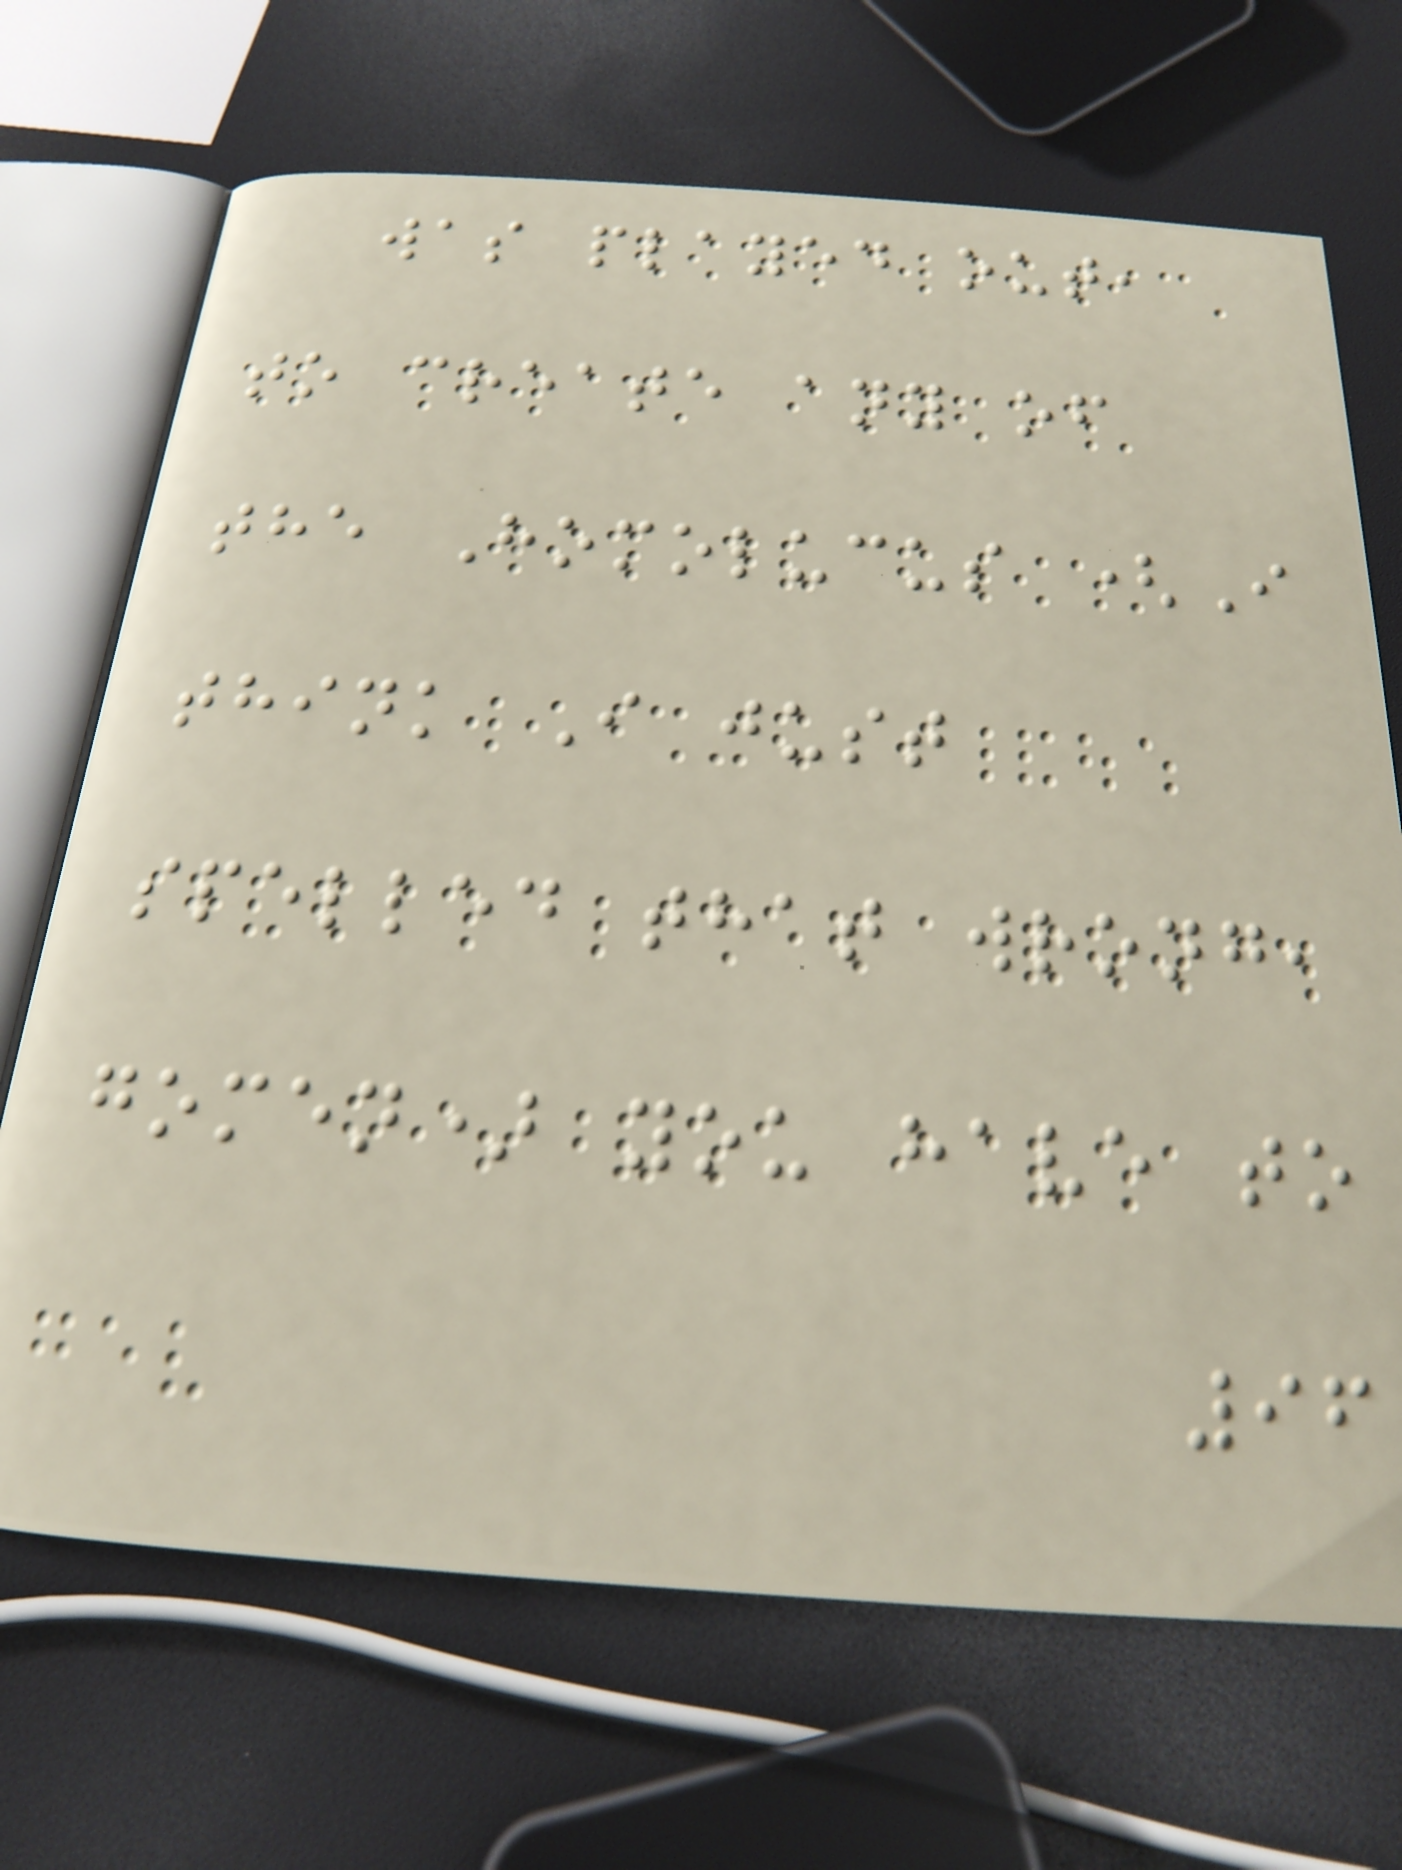was played out,
to create any of
the Homolucus (I
think I just
spelled that wrong,
gomen) you have to
96
